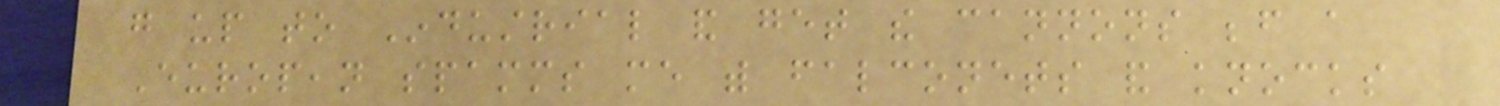go up to Industrial and get the cannons before a
European spamms me with falconets and knocks
